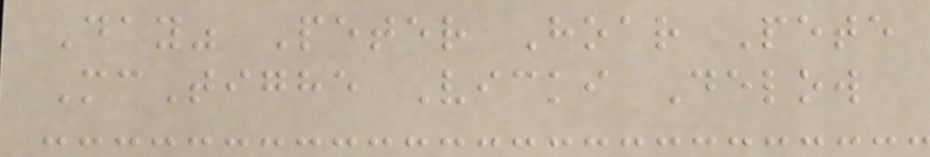Day" Peter Hoar Pete
McTighe Vicki Delow
